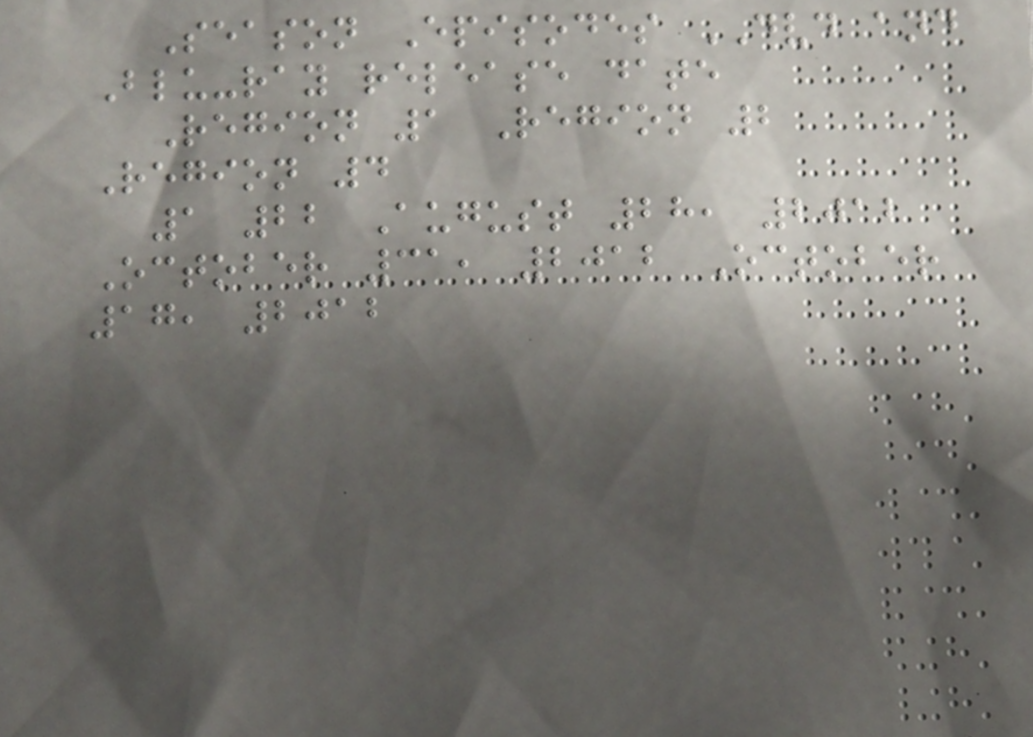Season Episodes DVD and
Blu-ray release date
Region 1 Region 2
Region 4
1 22 August 28, 2012
October 31, 2012 October
17, 2012
